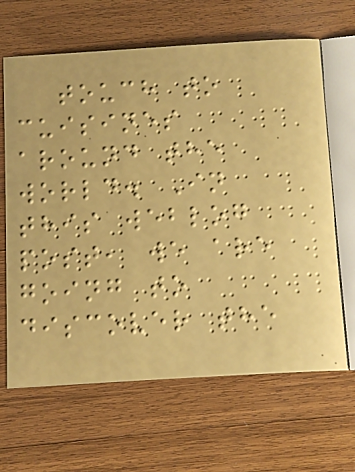touch to
cuisines
around the
world. In
this weblog
post, we are
going to
discover the
